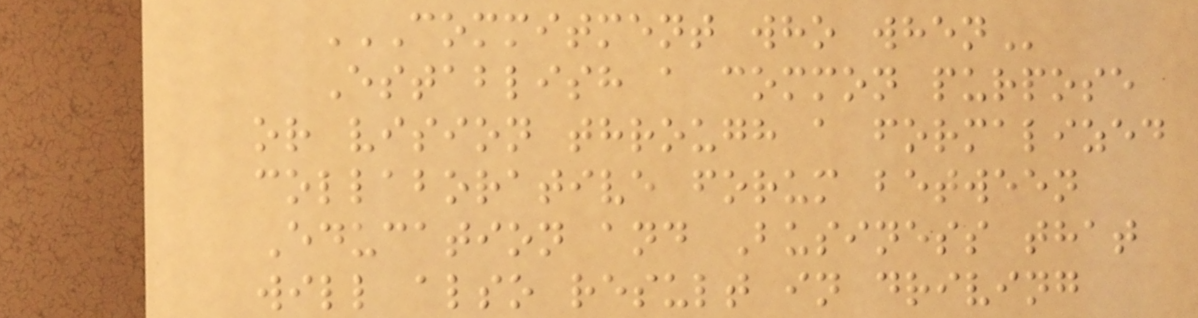COMMITMENT WHO WHEN
Establish a common purpose
or vision through a formalized
collaborative forum between
Education and Business that
will also result in driving
